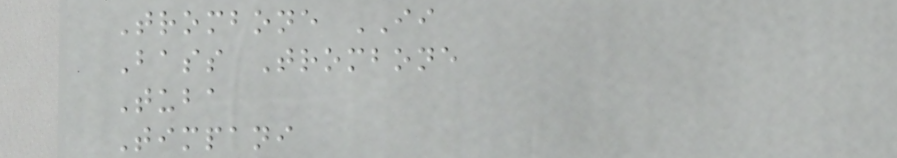Trombone II
Bass Trombone
Tuba
Timpani
